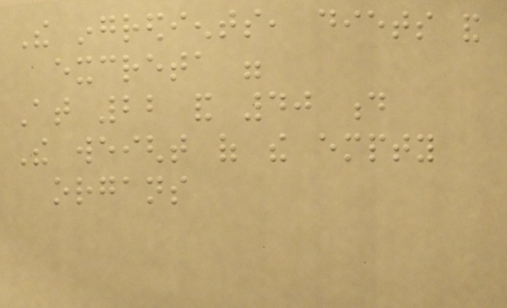The ingredients, diets and
excreta were
At 22 and 40 d
The weight of the empty
organs
